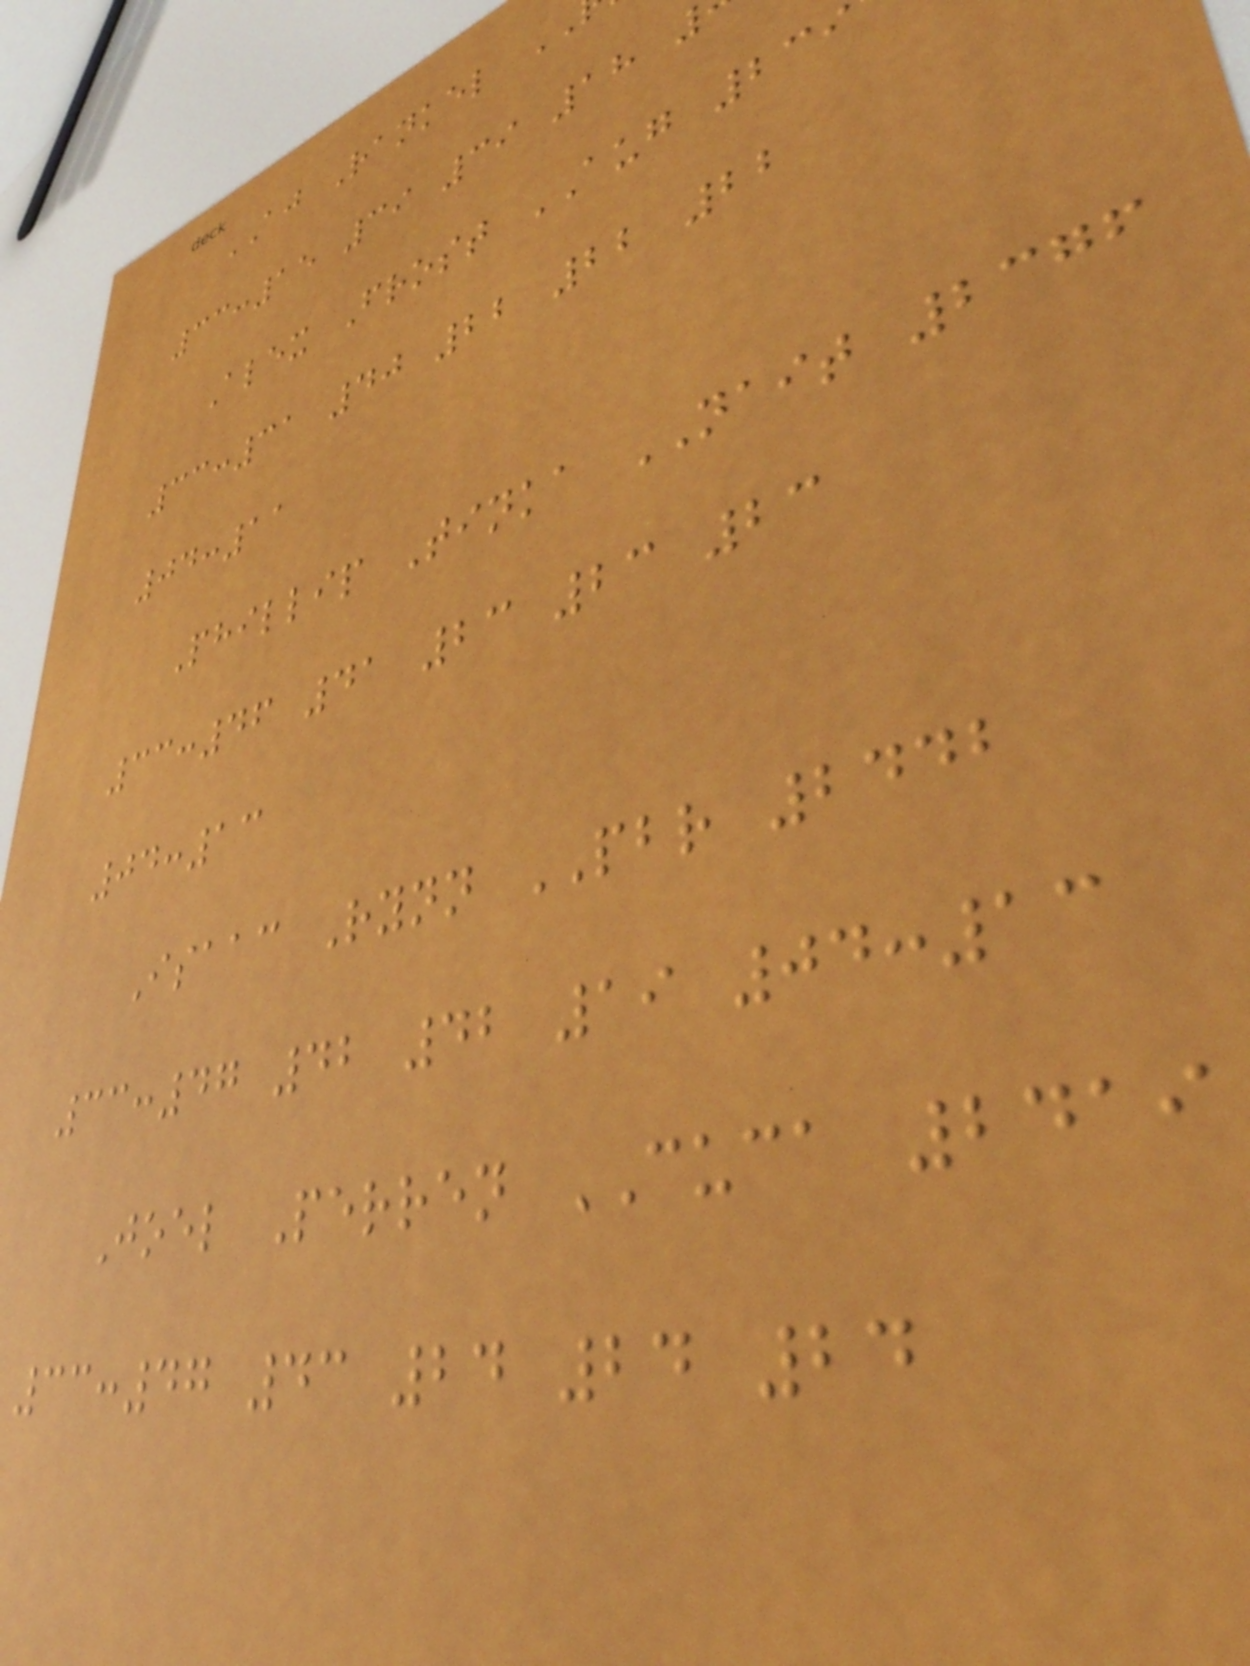AJ Rankel
33:15 39 39 18
Alex Frost AUG 239
33:31 40 22 22 22
04:11
Phillip Tinka NAIT 2376
33:46 41 23 23 23
04:13
Isaac Rynn PBR 2442
33:47 42 42 19 04:13
Joel Perren CUCA 2419
33:47 43 24 24 24
